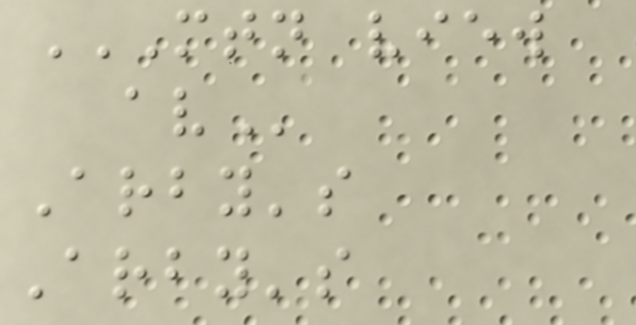MTN VIEW
AV
Arby's
Arby's
